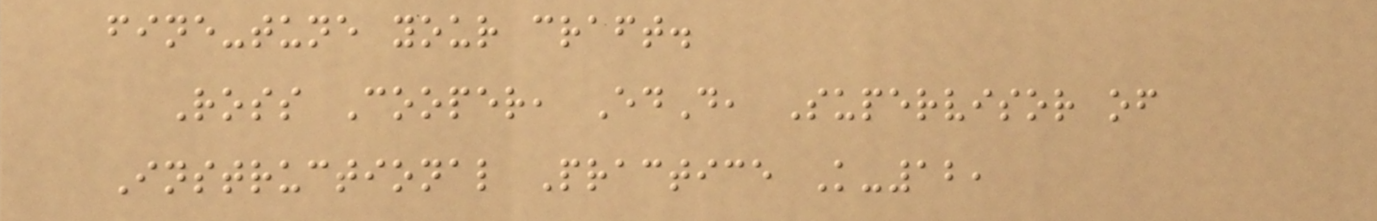fine-tune your craft.
Ross Cooper, EdD, Supervisor of
Instructional Practice K-12,
